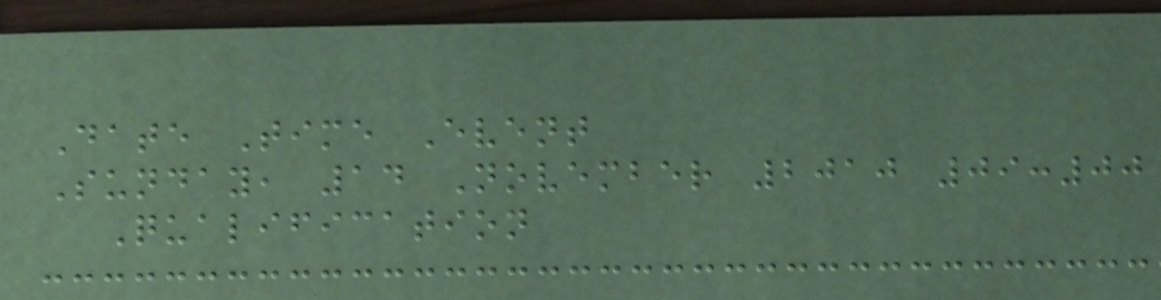Date Time Event
Sunday, 14 November 2010 09:00
Qualification
